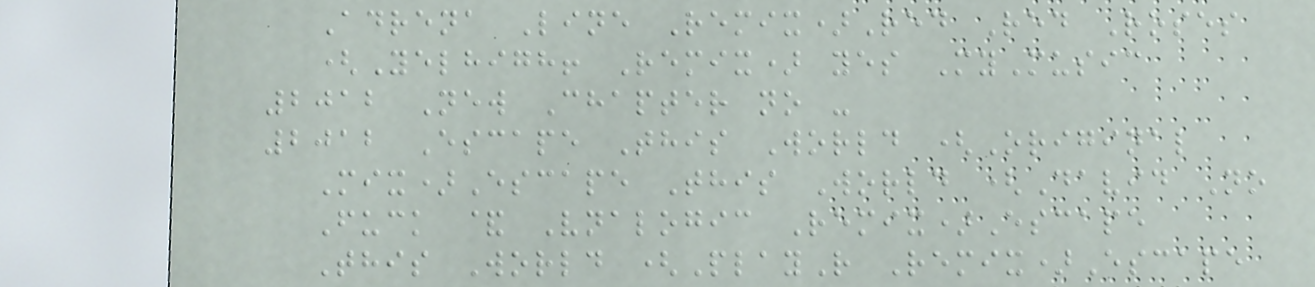Adrena Line Remix)Red Red Roses
(Yelhigh! Remix) yes MyMusic
2012 New Chapter no -
2012 Escape This World (Original
Mix)Escape This World (David No
Fuck & Vnalogic Remix)Escape
This World (PlayR Remix)Escape
